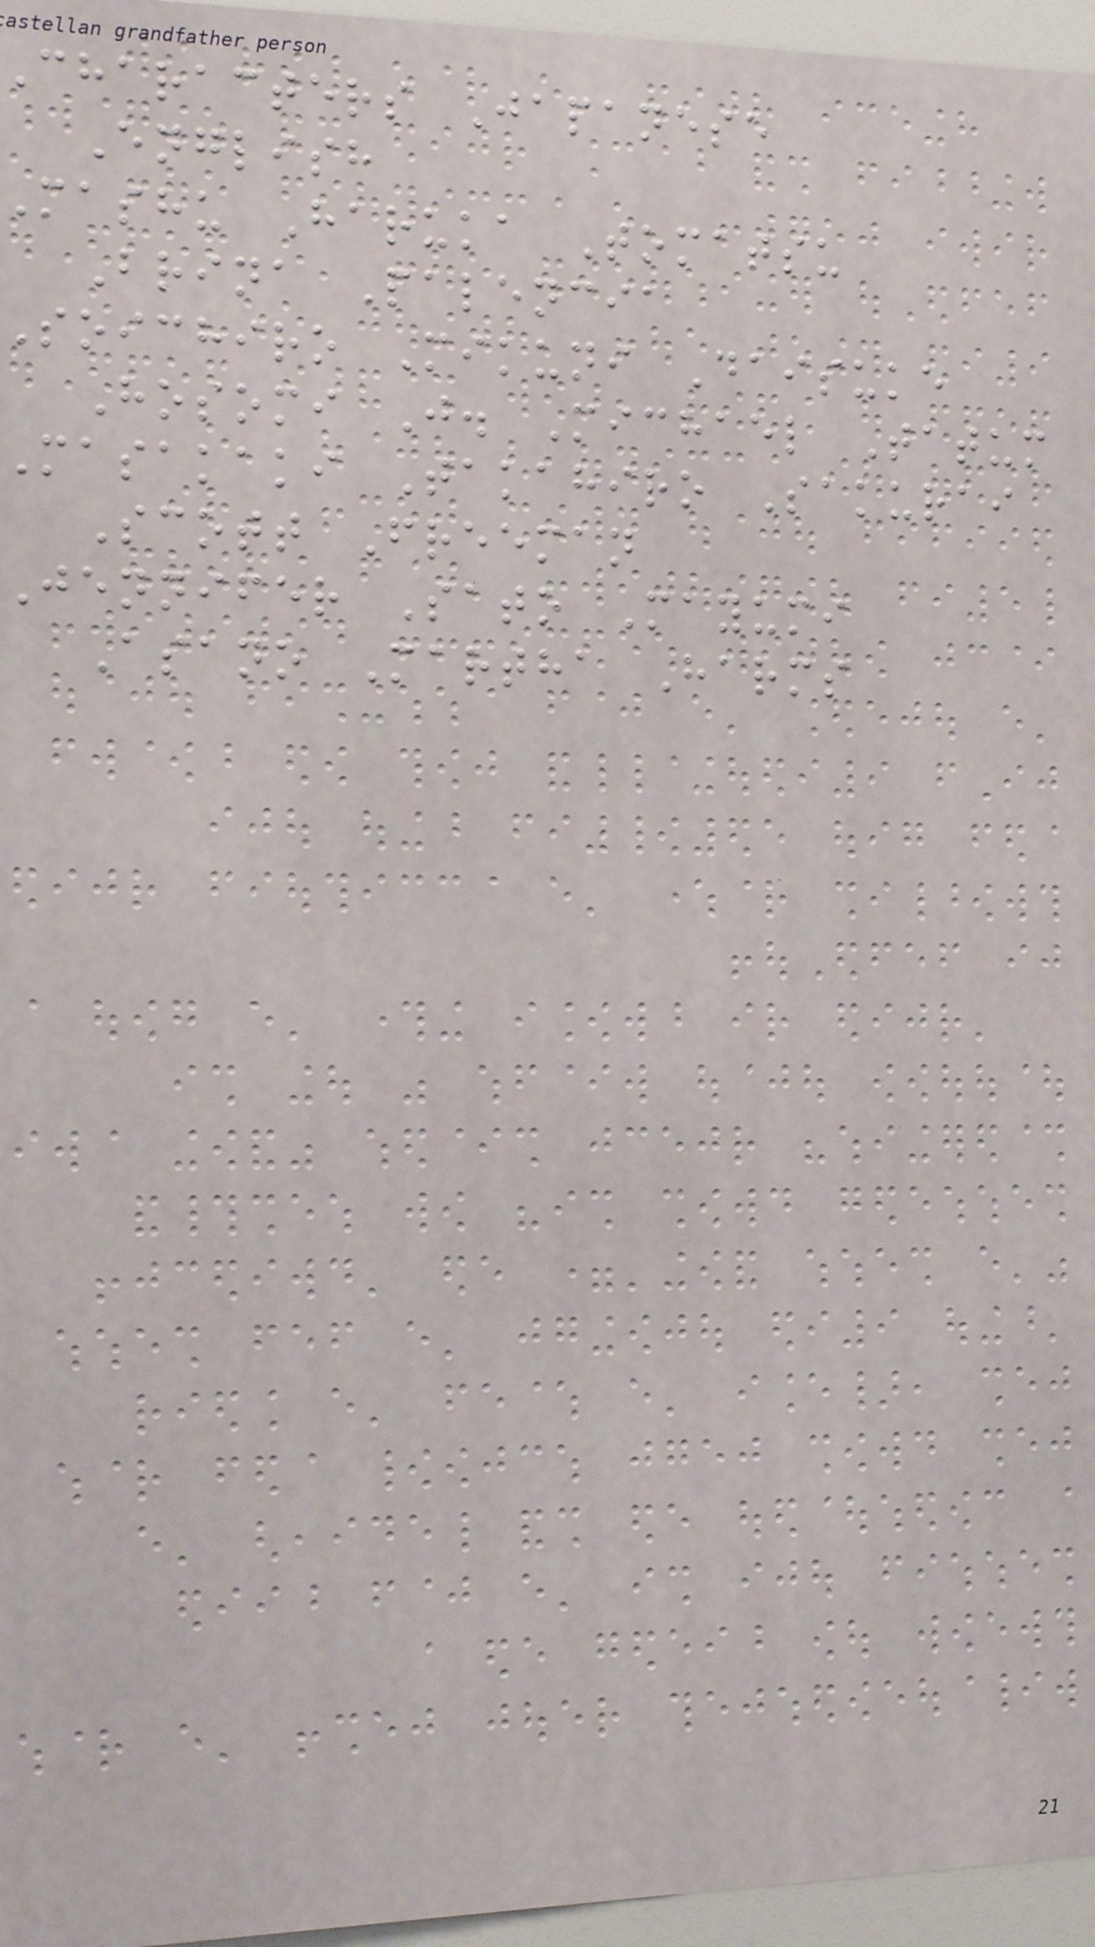characters Japanese
English
mashu Haruka Tomatsu
Brina Palencia
soichiro Mikuni Daisuke
Hosomi J. Michael Tatum
masakaki Takahiro Sakurai
Scott Freeman
Jennifer Sato Mayumi
Asano Martha Harms
